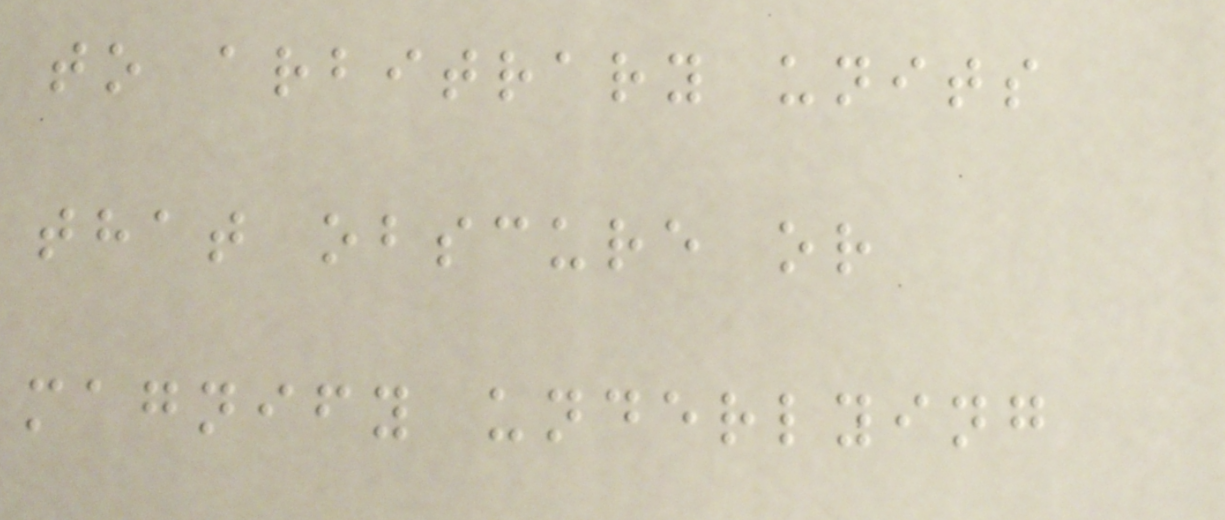to arbitrary units
that obscure or
magnify underlying
